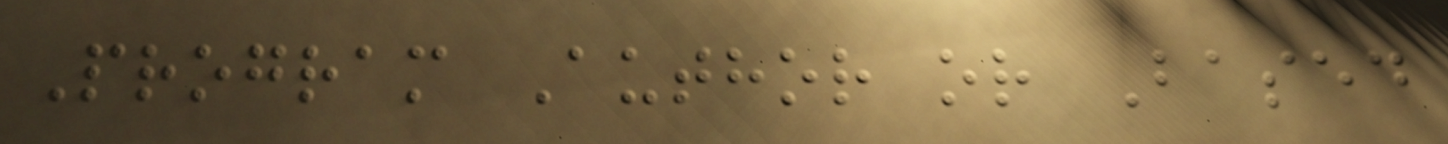Program Author or Based
